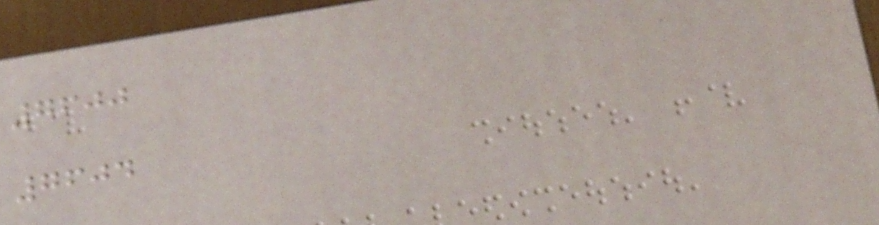7600
7604
